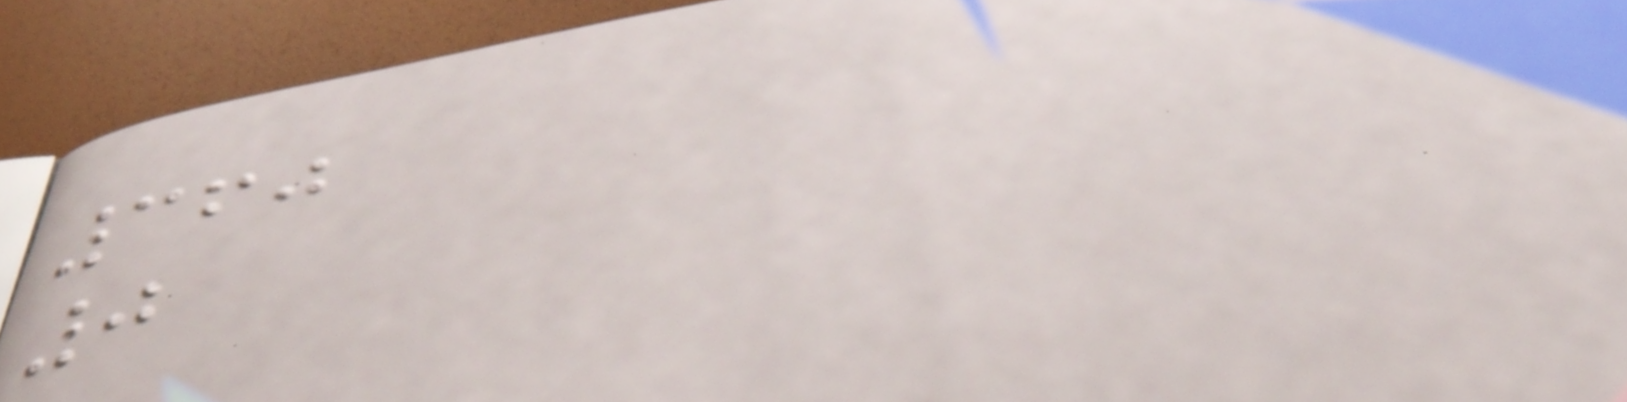360
0
